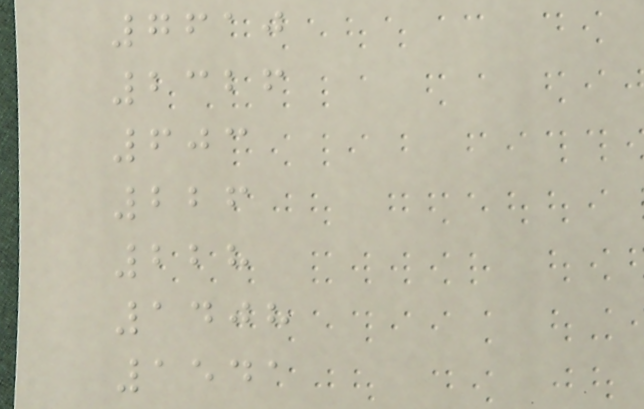7610
2326
603
226
228
1408
1541
